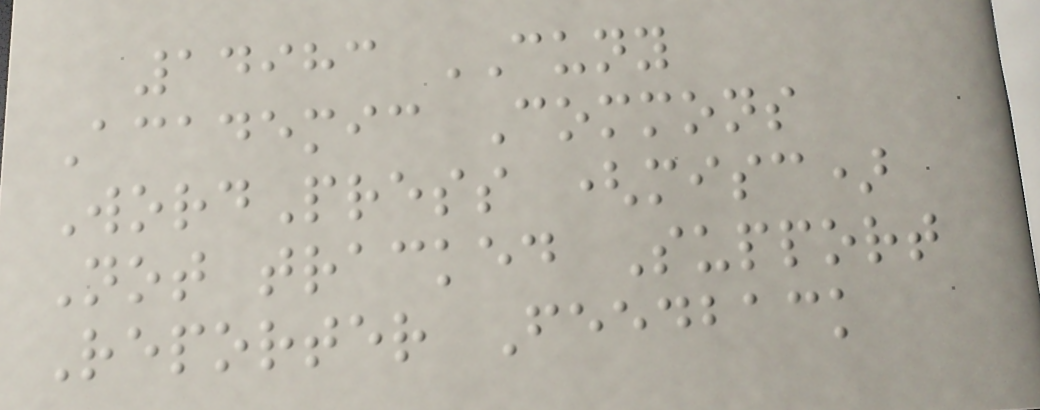14983 CUNY
Academic Commons
WordPress (misc)
Not tracked Support
Reporter Feedback
